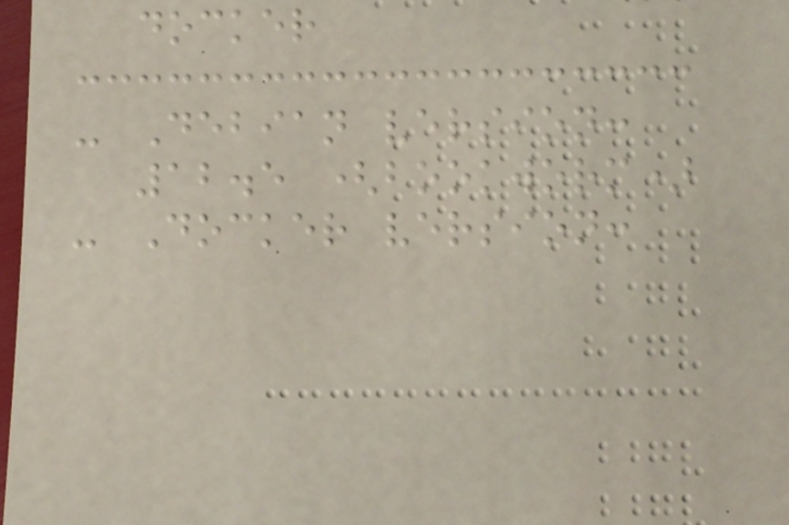docker
- Debian version:
12.5 (bookworm)
- Docker version:
